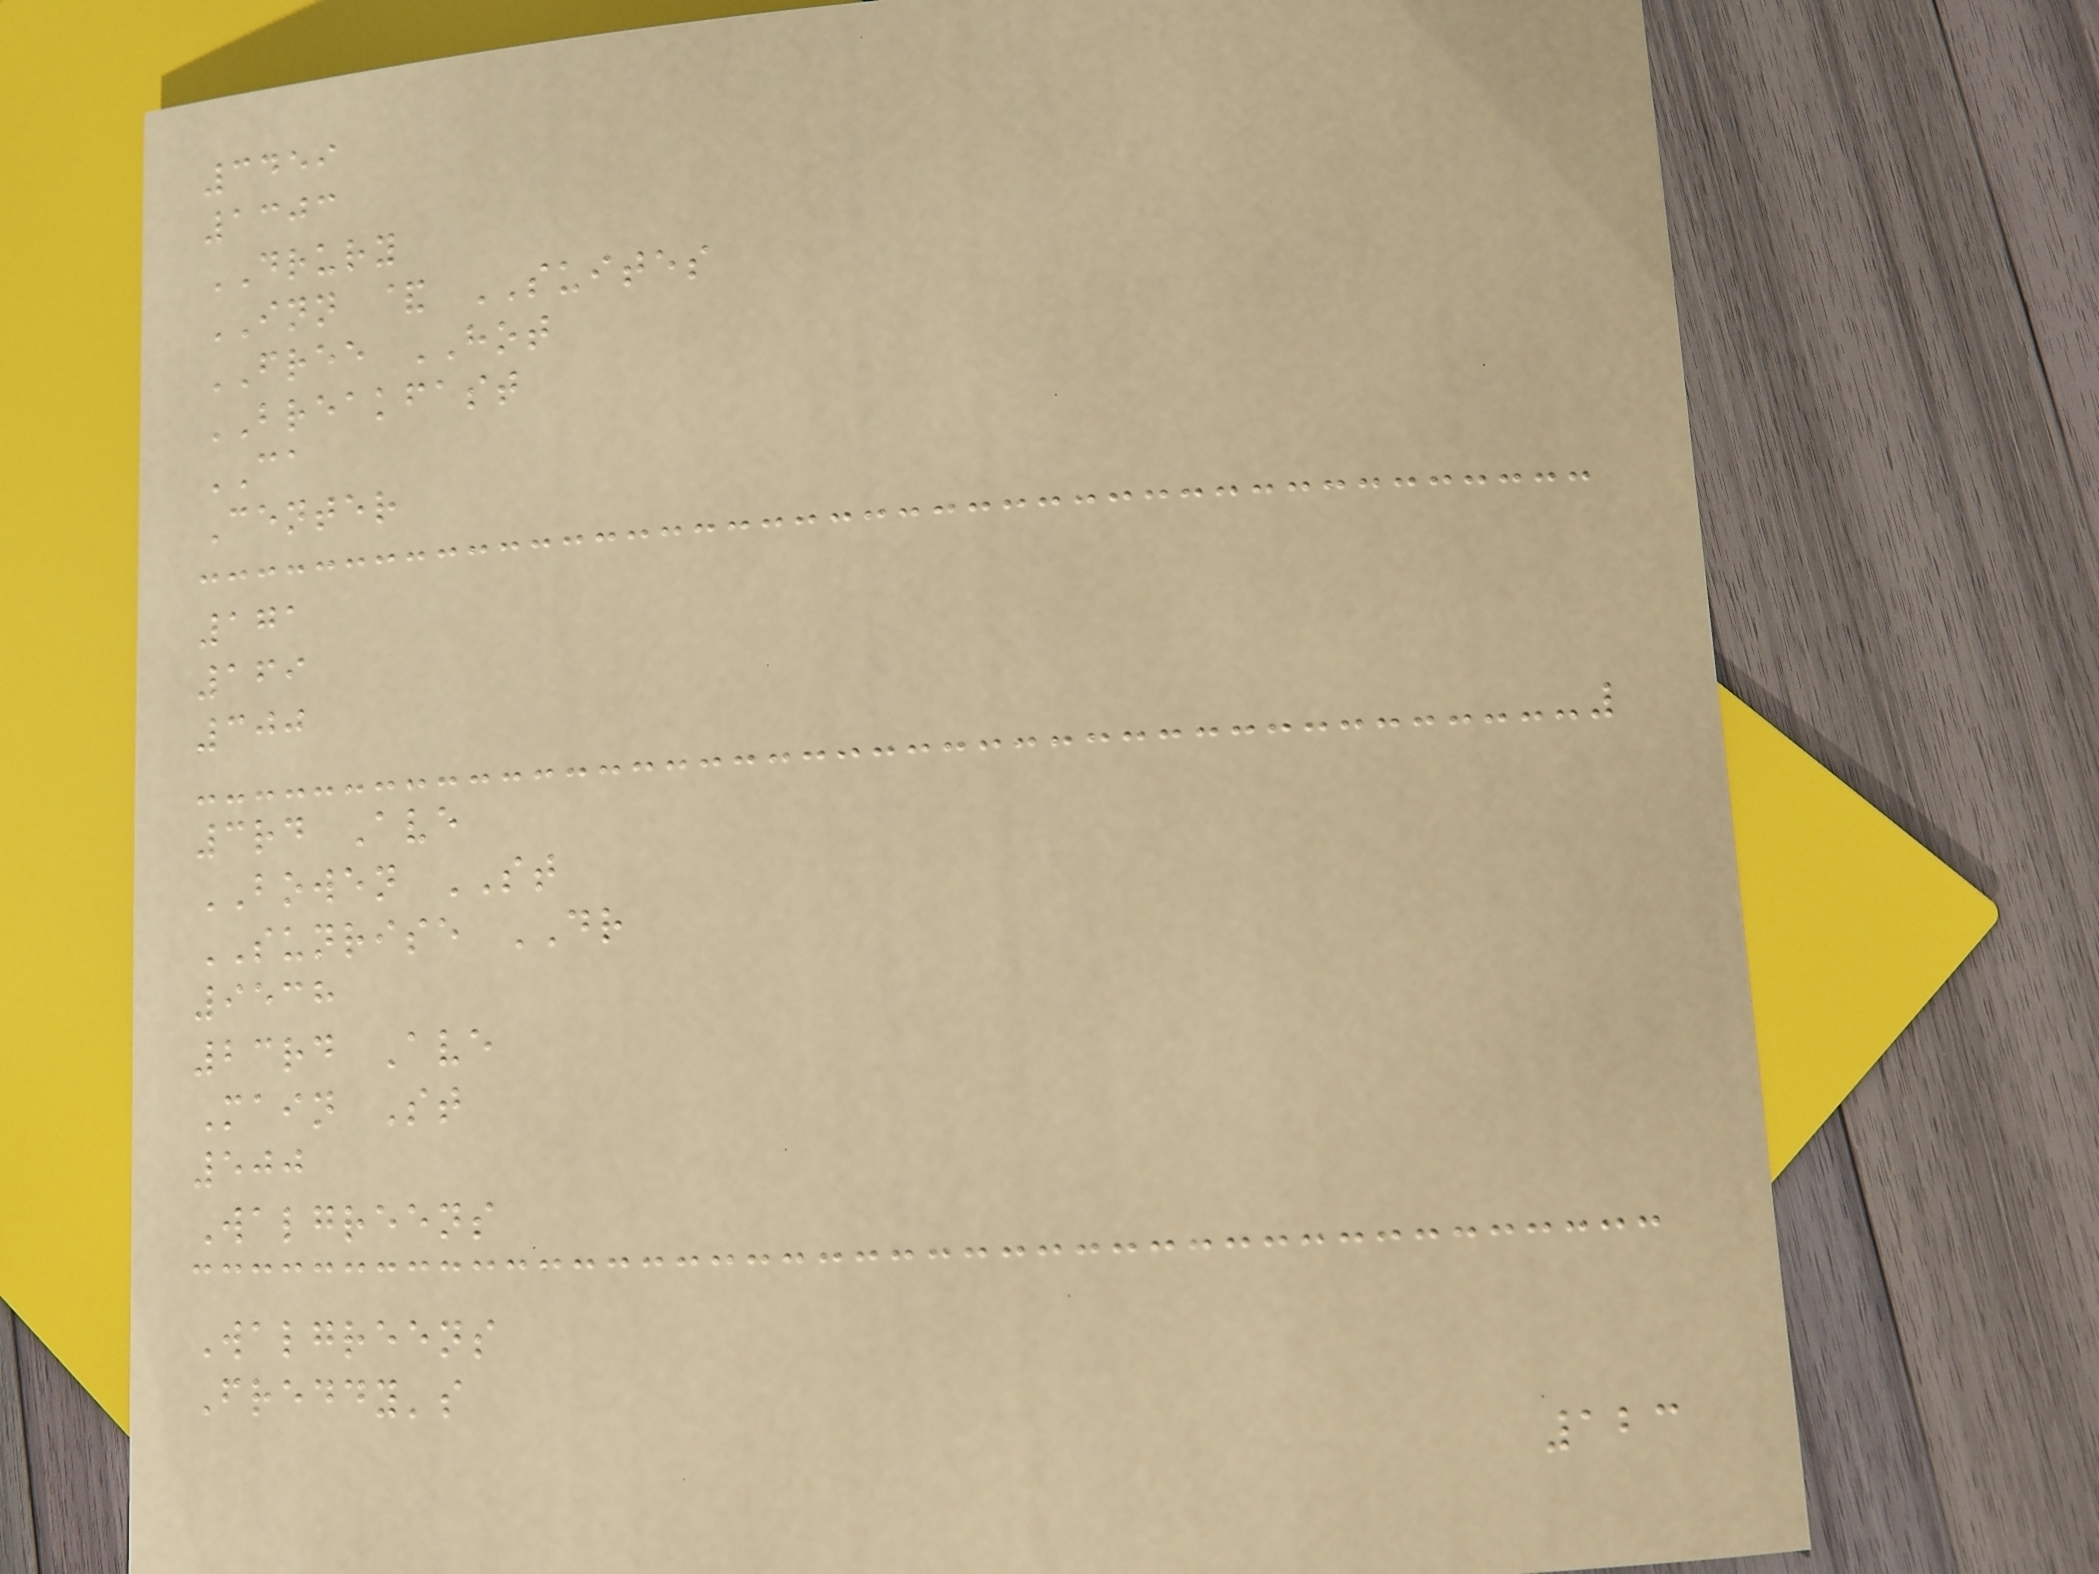3459
1303
DRURY
INN & SUITES
FREE HOT
BREAKFAST
CA
Center
171
169
300
3rd Ave
BOWEN ST
SUNRISE DR
9538
23rd Ave
Main St
500
Walgreens
Walgreens
Freddy's
123
